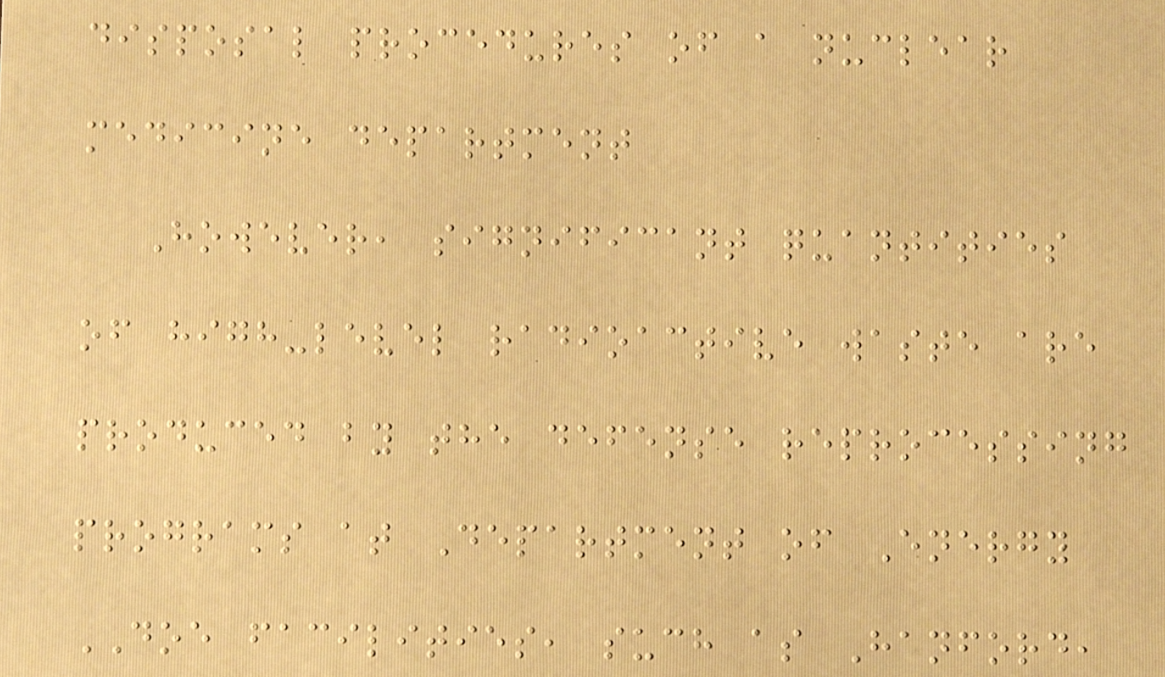disposal procedures of a nuclear
medicine department
However, significant quantities
of high-level radioactive waste are
produced by the defense reprocessing
programs at Department of Energy
DOE facilities, such as Hanford,
